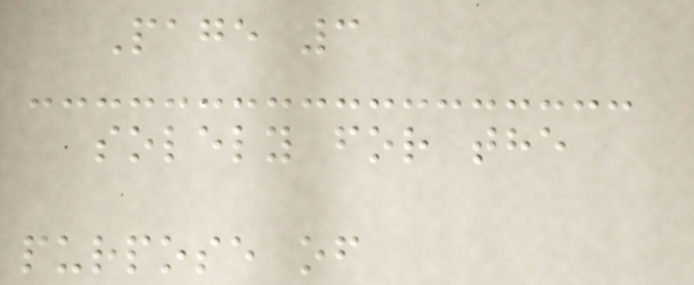Page 3
solely for the
purpose of
